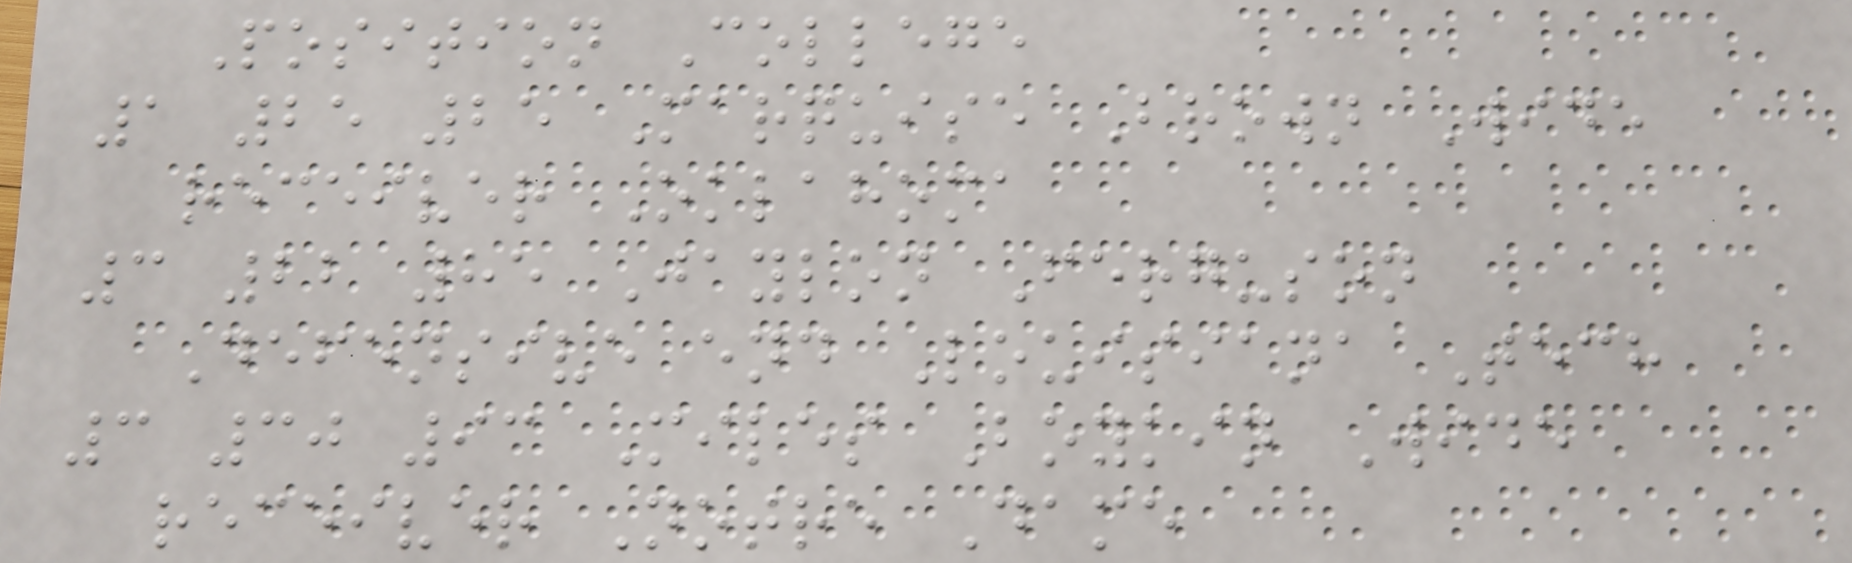Position College
1 25 25 Marquise Brown Wide
receiver Oklahoma
3 22 85 Jaylon Ferguson
Defensive end Louisiana Tech
3 30 93 Miles Boykin Wide
receiver Notre Dame
